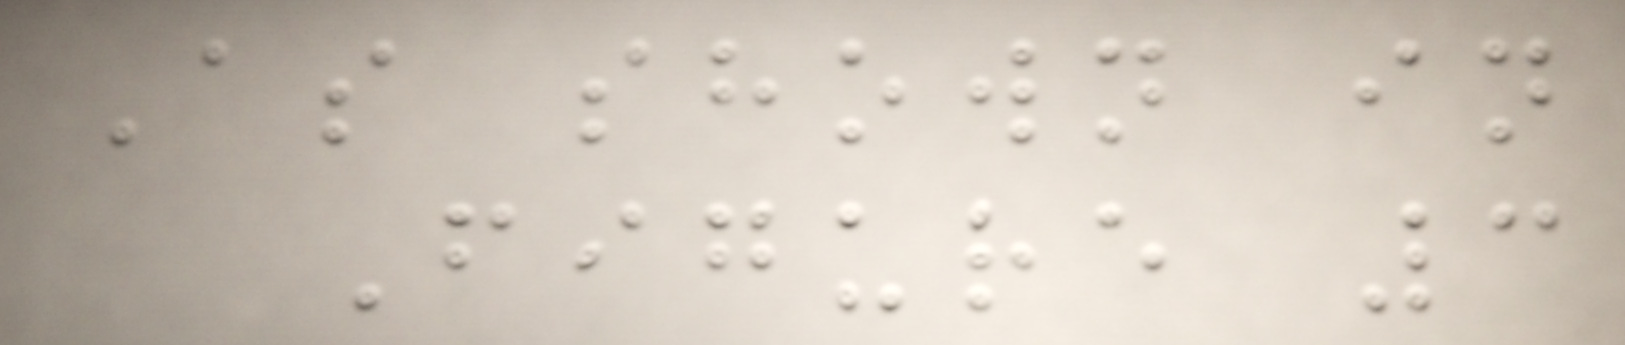As shown in
Figure 3
